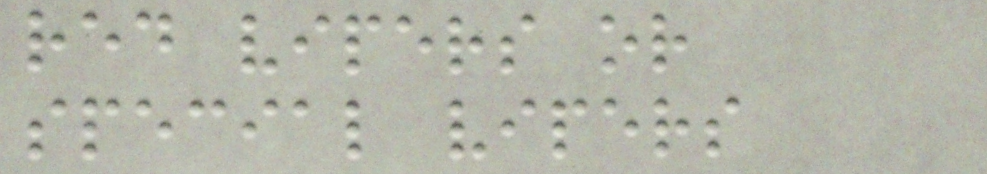red vipers or
special vipers
